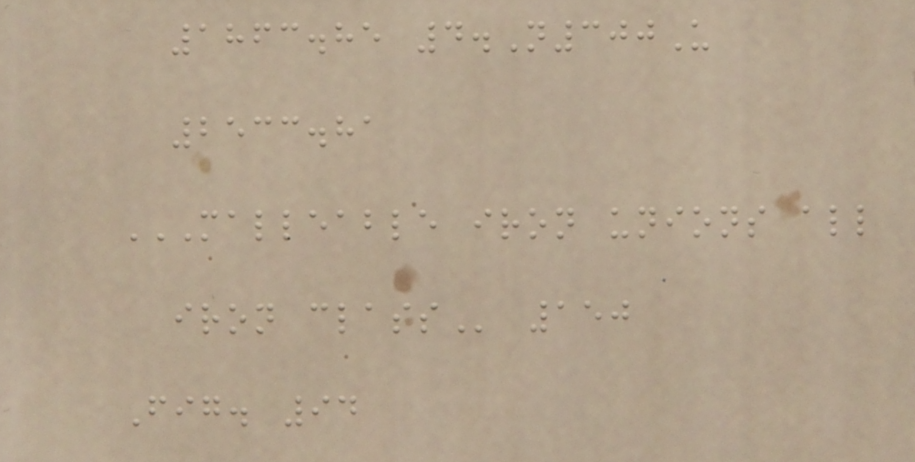1863.85 4.N300U
2533.81
MALLEABLE IRON UNIONS ALL
IRON CLASS 150
Fig. 94
